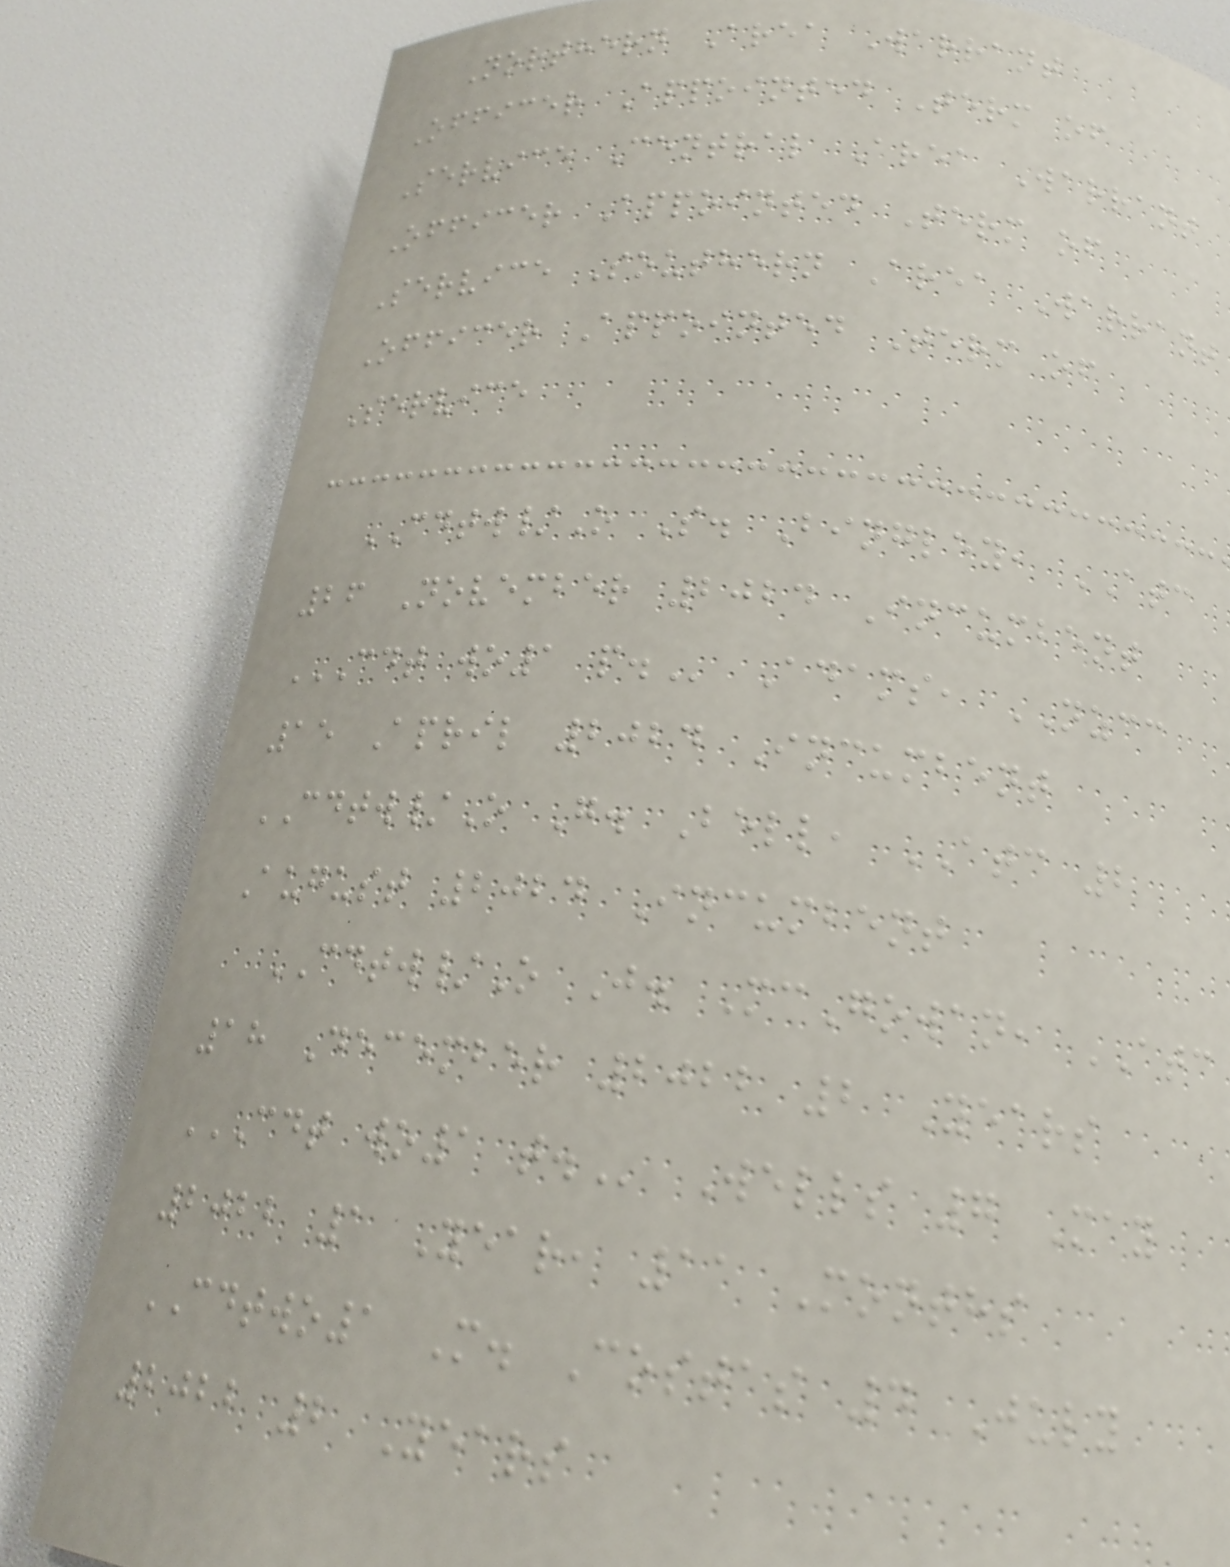Northern Area Warrant
Officer Appointed Term of
Service Central Area Warrant
Officer Appointed Term of
Service Southern Area Warrant
Officer Appointed Term of
Service
CDTW/O S. Bingley, ATC
26 November 2024 Incumbent
CDT WO1 P. Adams, NZCC
15 April 2024 Incumbent
CDTW/O G. Bell, ATC 2
August 2024 Incumbent
CDTW/O J. McGowan, ATC
18 December 2022 2 Years
CDT WO1 T. Wells 7 May
2022 1 Year, 11 Months
CDTWO1 M. Costas 4 July
2022 2 Years
